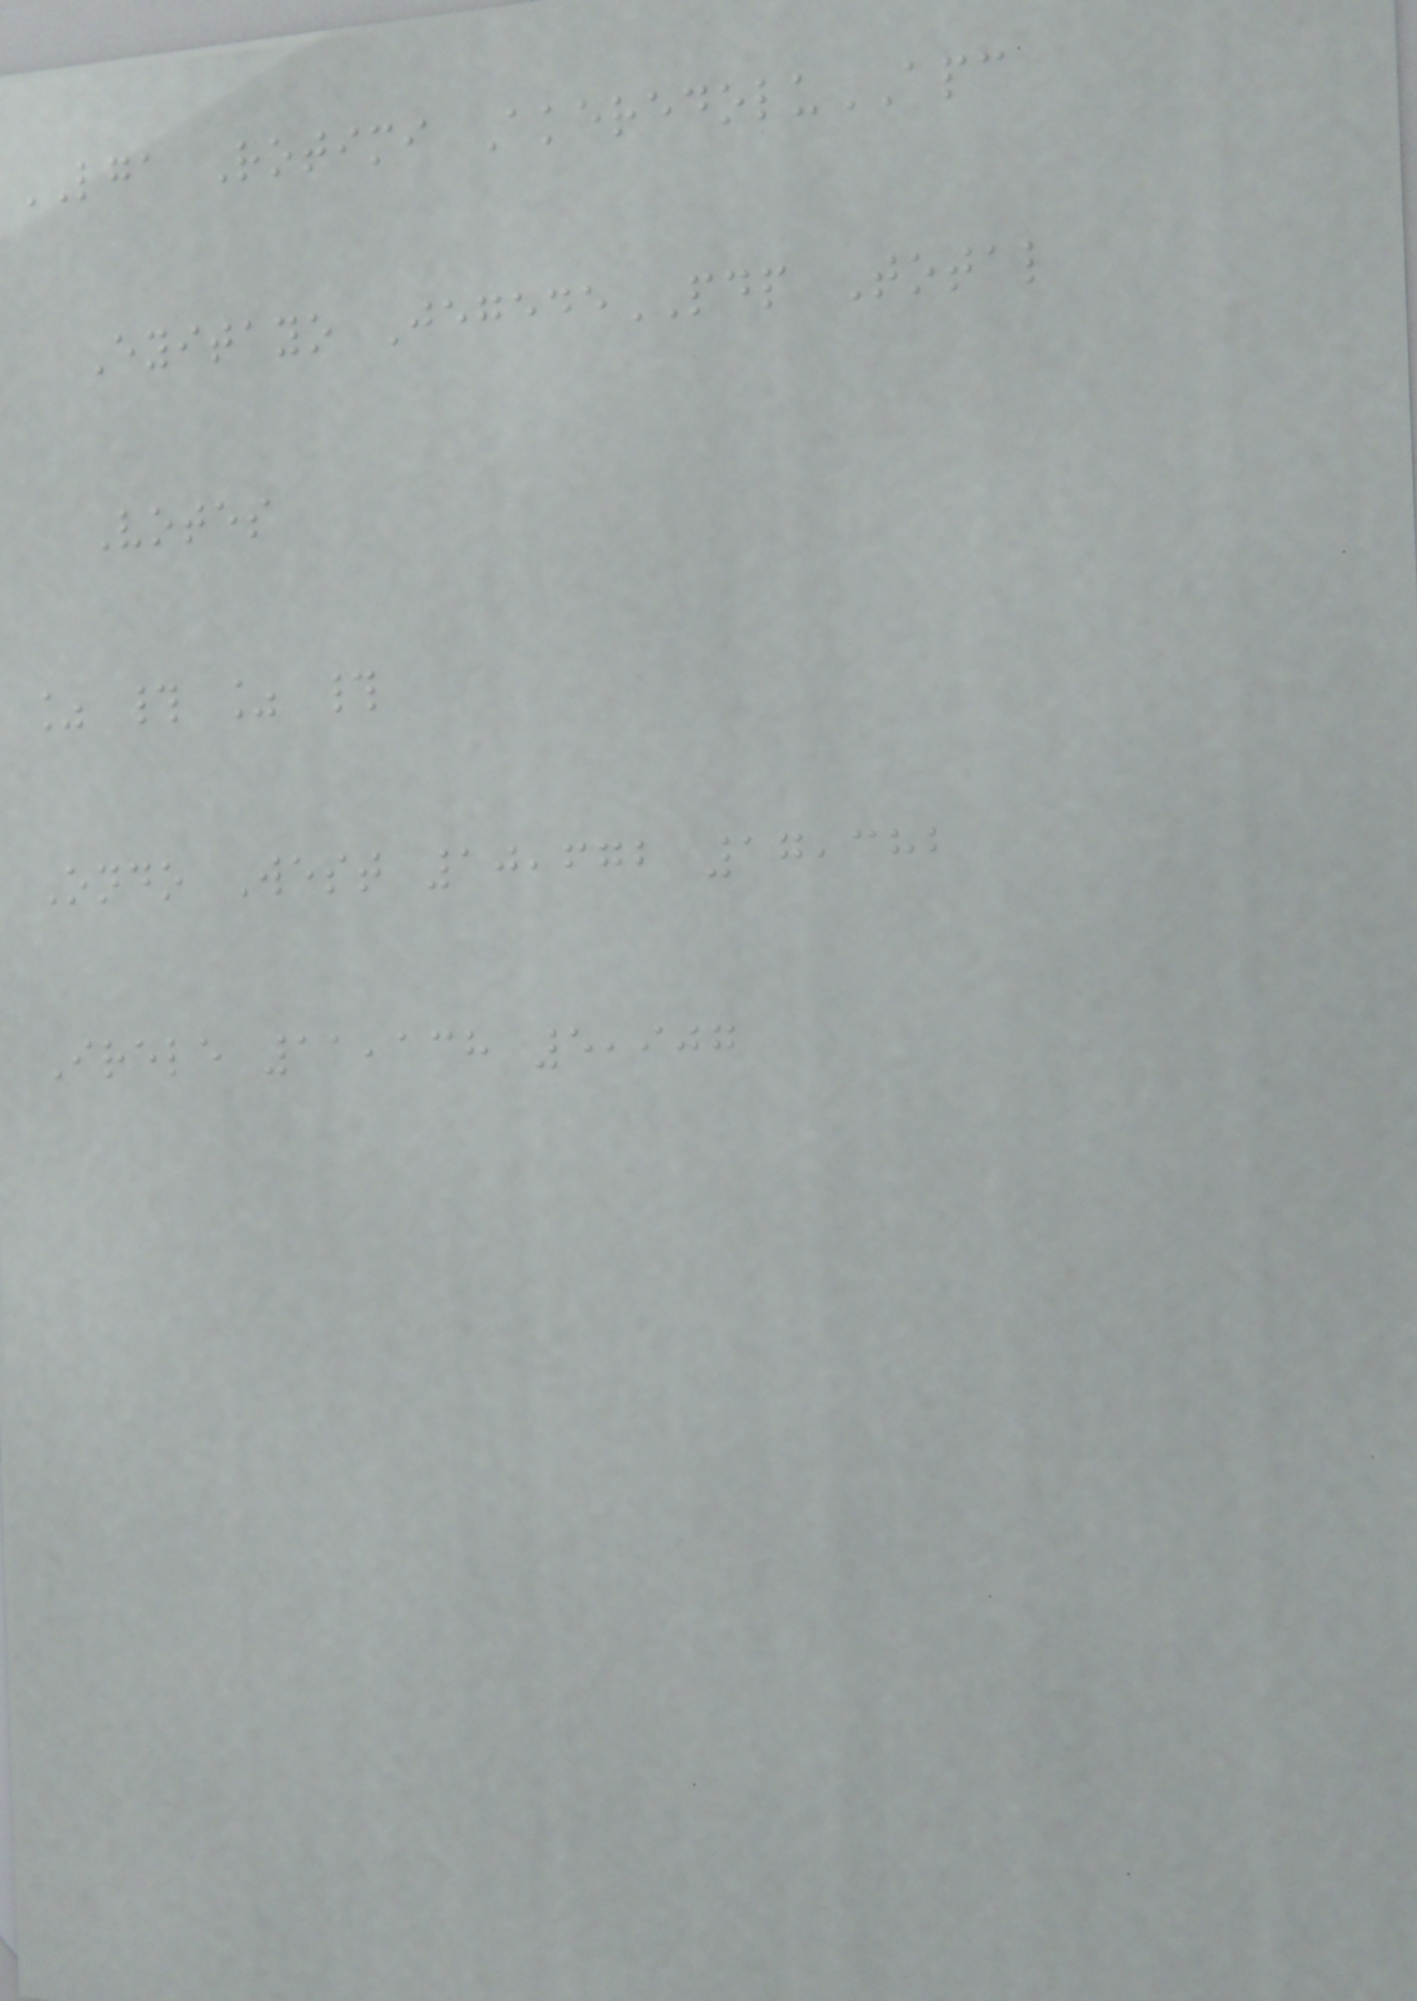LGA Rotimi AkeredoluAPC
Eyitayo JegedePDP Total
Votes
% # % #
Ondo West 10,672 17,382
Irele 11,138 5,907
